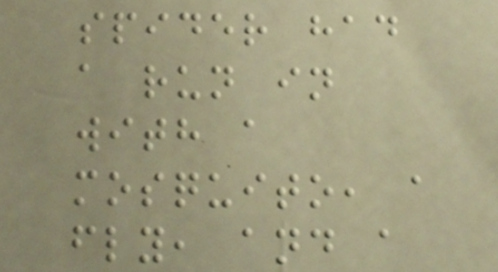spider had
a run in
with a
mosquito, a
fly, and a
